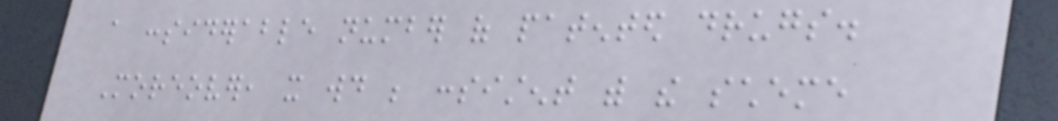a considerable number of patented drugs.
Moreover, it would be consistent with the scheme
